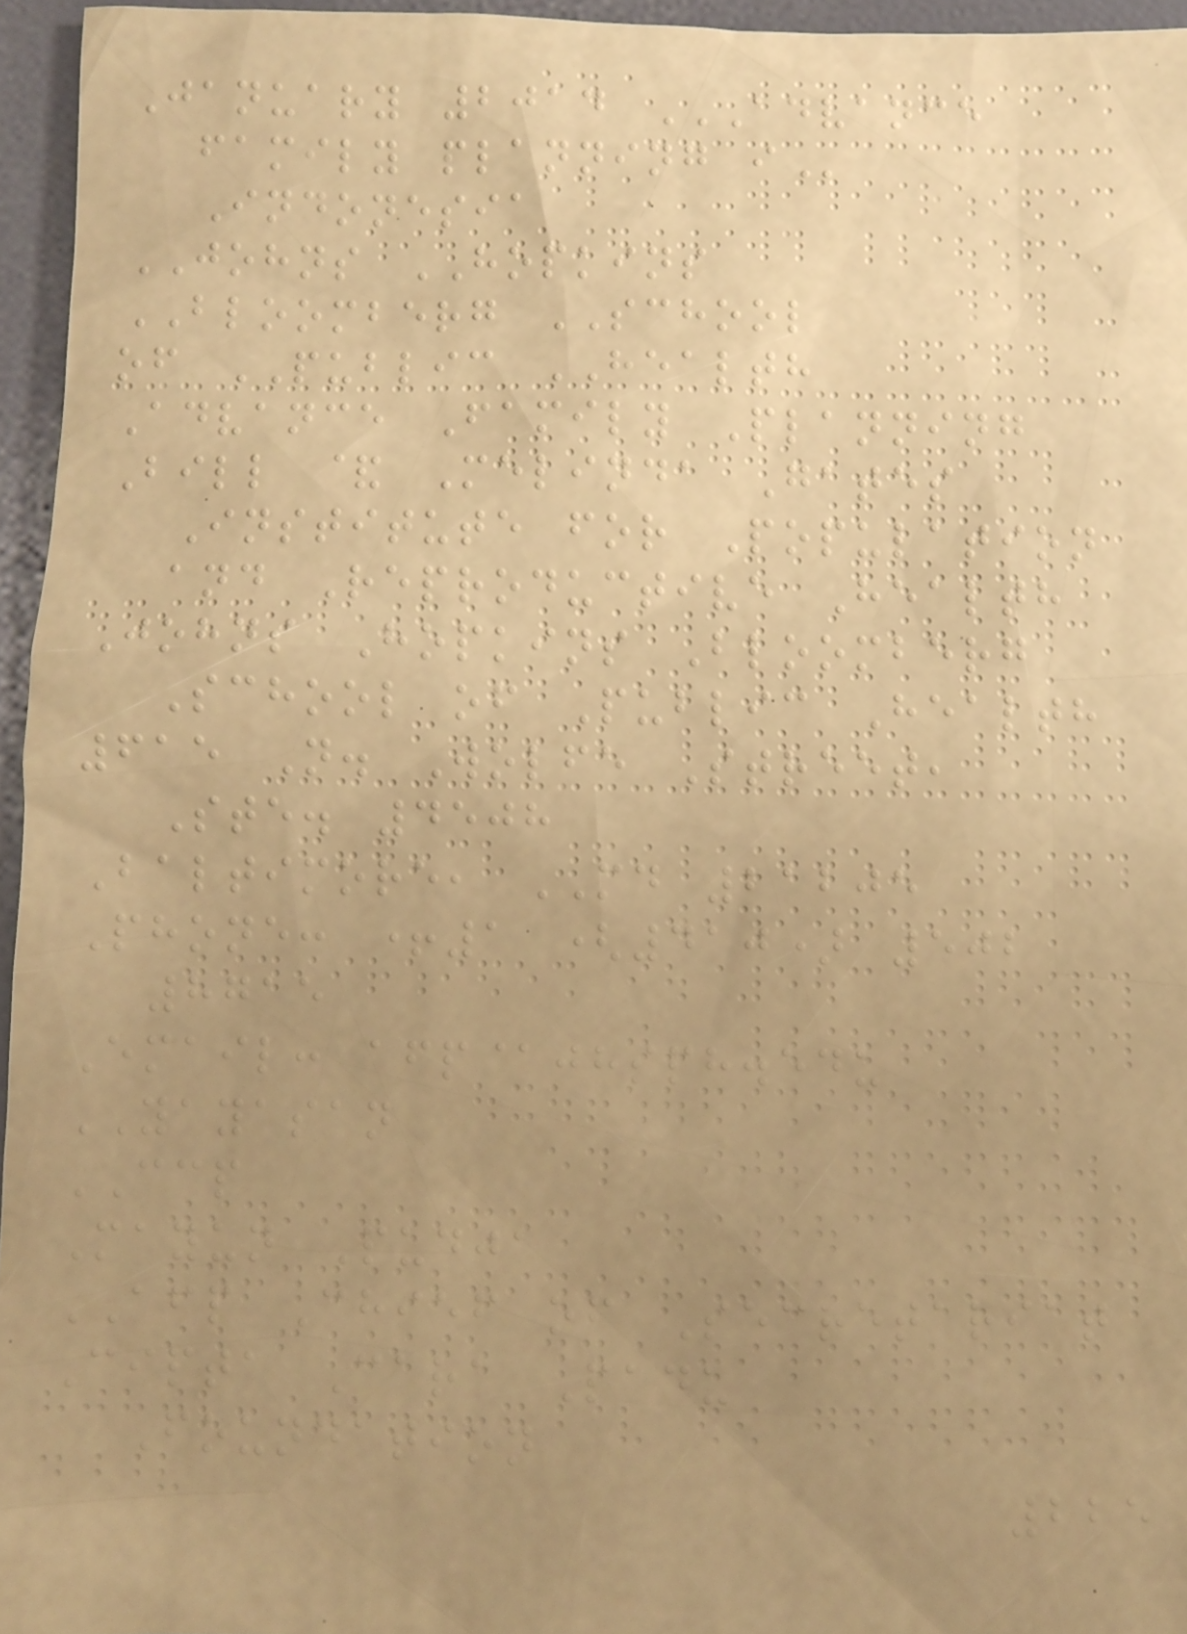January 2014 ADVANCE
FAMILY PLANNING I
Indonesia
JOHNS HOPKINS
BLOOMBERG SCHOOL
of PUBLIC HEALTH
Advance Family Planning
Bill & Melinda Gates
Institute for Population
and Reproductive Health
Johns Hopkins Bloomberg
School of Public Health
615 N. Wolfe Street,
Ste. 4508
Baltimore, MD 21205
Phone: +1 (410) 502
8715
Email: afp@jhsph.edu
YAYASAN
CCP
Mayun Pudja
AFP Chief of Secretariat
Cipta Cara Padu
Foundation
225
